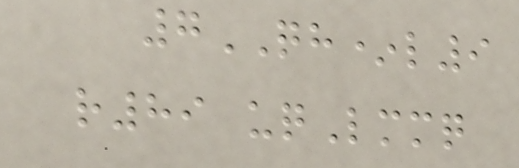7QH*l9
r89 uqLmmq
